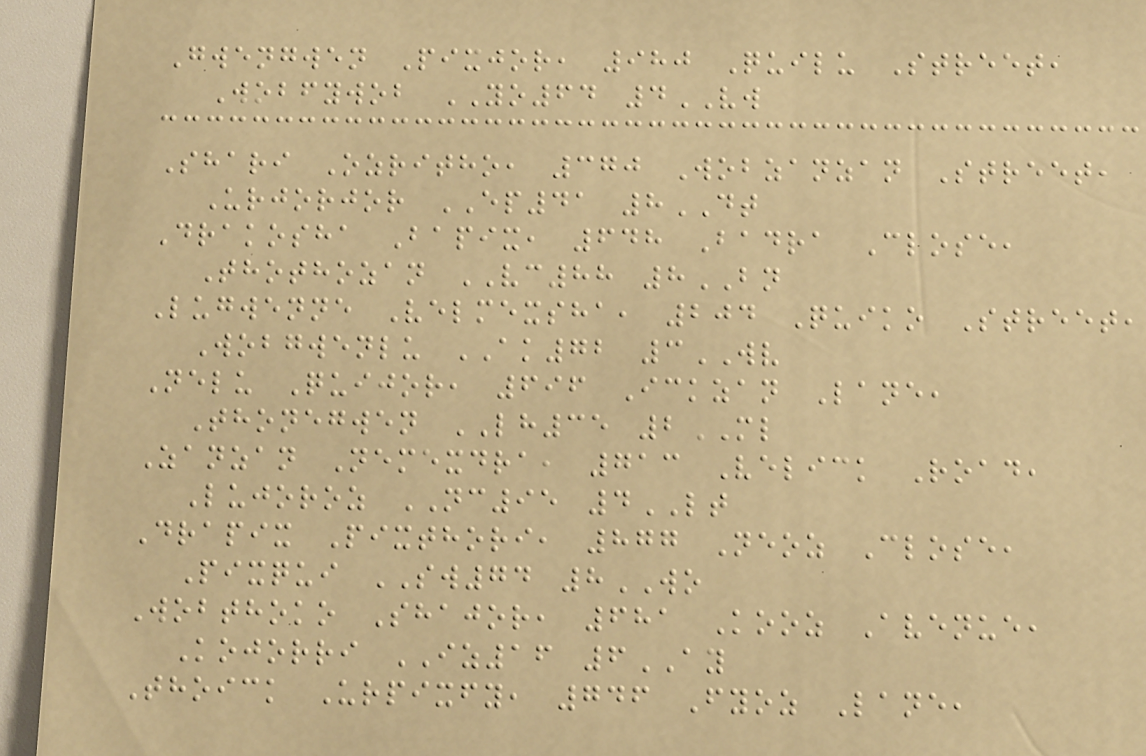Gwengwen Pixjor, 980 Quilu Street,
Wobfywob YO64 4VW
Shari Ozritho, 370 Wobzanzan Street,
Urjorjor EP41 8DT
Drakosha Bapix, 648 Badra Close,
Thothozan VC88 8BN
Lugwenne Velmexsha, 204 Quiko Street,
Wobgwenlu AK72 3WV
Nelu Quijor, 696 Ickzan Lane,
Thonegwen LH35 2ML
Zanzan Nemexdra, 713 Velick Road,
Lujoroz NC95 4LT
Drapix Pixthori, 877 Neoz Close,
Pixqui SW74 8WO
Wobthoko Shajor, 681 Kooz Avenue,
Kojorri IZ16 6AY
Thoick Urpixfy, 746 Fyoz Lane,
